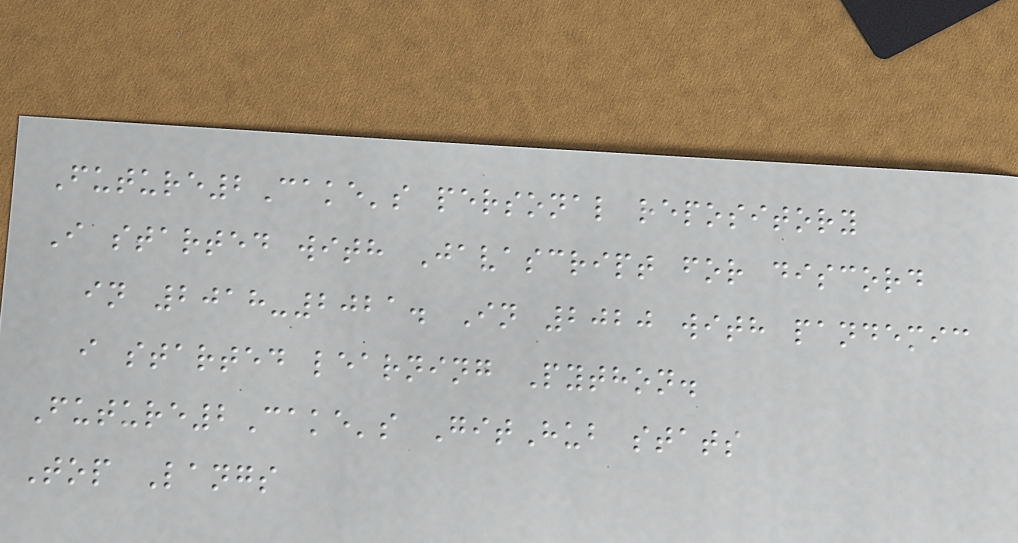Future2Cake's personal repository
I started with Javascript for discord
in 2018-2021. In 2020 with pandemic
i started learning Python.
Future2Cake's GitHub stats
Top Langs
